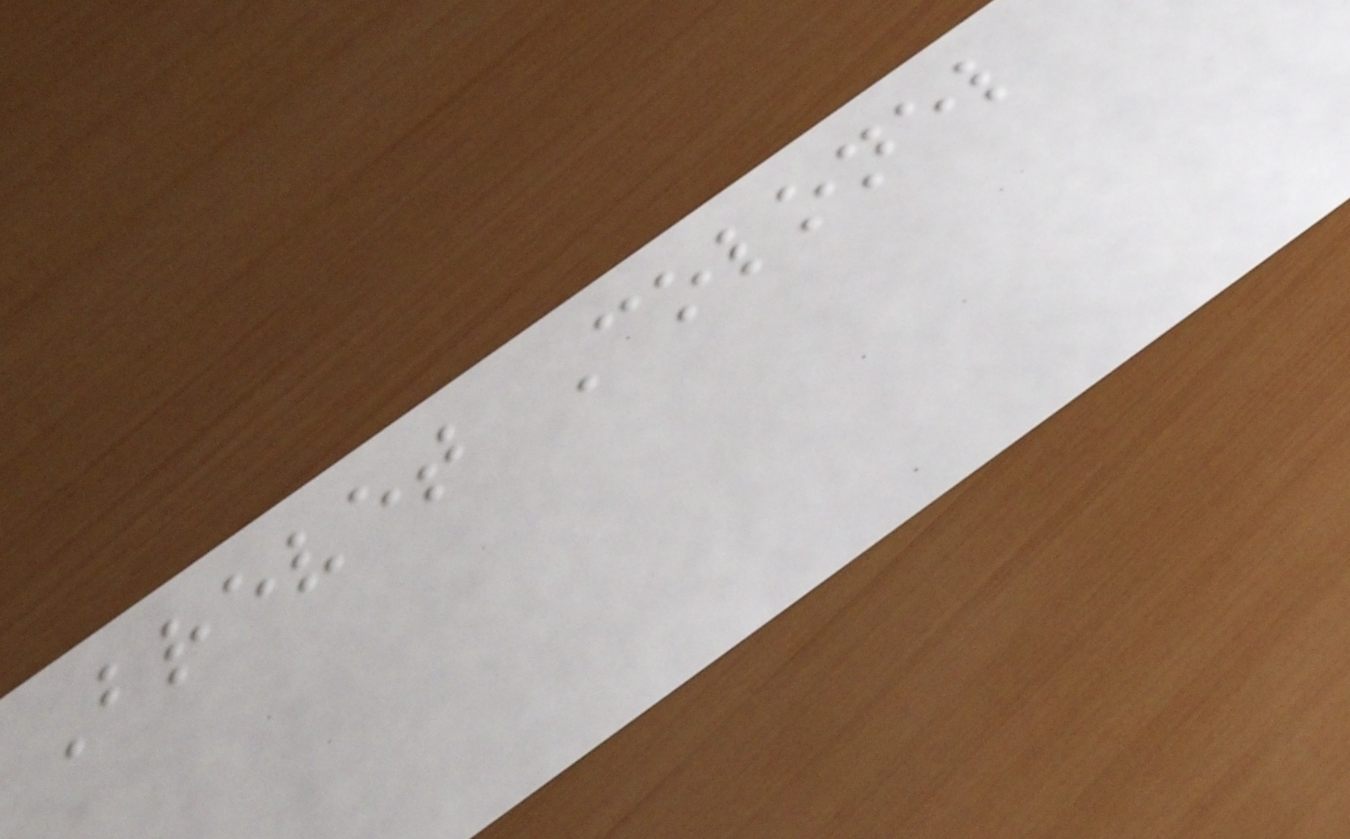Brevet Colonel
